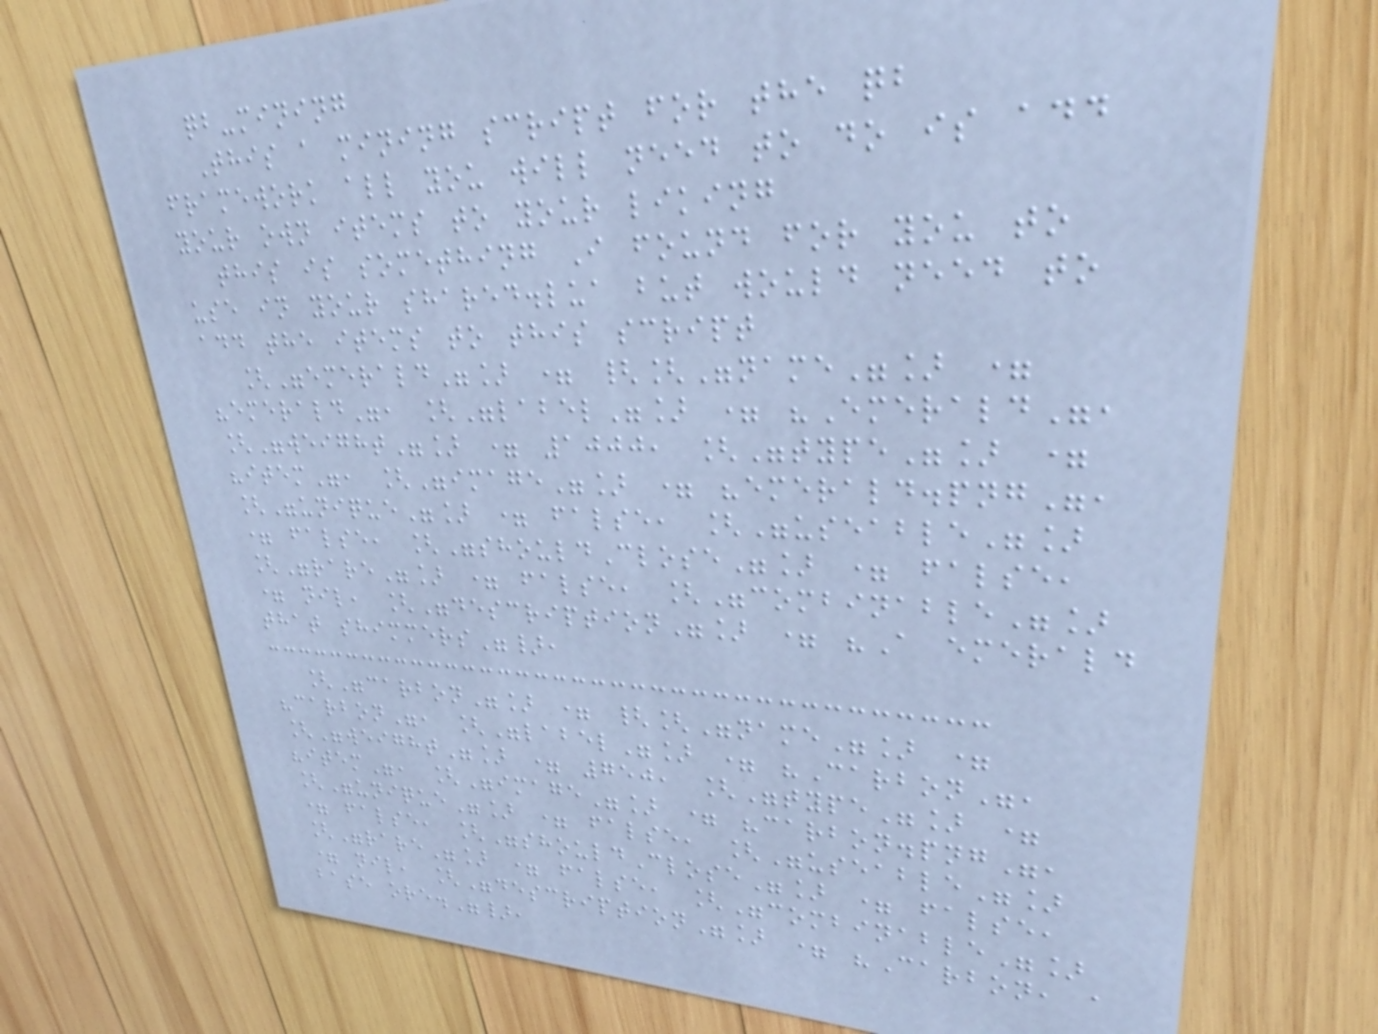qb-mining
This a mining script for the qb
framework all you will need to do is add
your own items to your liking
this is something I found for you to
use in your shared.lua but would need to
add the items to this script
["emerald"] = {["name"] =
"emerald", ["label"] = "Emerald",
["weight"] = 1000, ["type"] =
"item", ["image"] = "emerald.png",
["unique"] = false, ["useable"]
= false, ["shouldClose"] = false,
["rare"] = false, ["combinable"]
= nil, ["description"] = "A emerald
that shimmers"},
["carbon"] = {["name"] =
"carbon", ["label"] = "Carbon",
["weight"] = 750, ["type"] =
"item", ["image"] = "carbon.png",
["unique"] = false, ["useable"]
= false, ["shouldClose"] = false,
["rare"] = false, ["combinable"]
= nil, ["description"] = "Carbon, a
base ore."},
